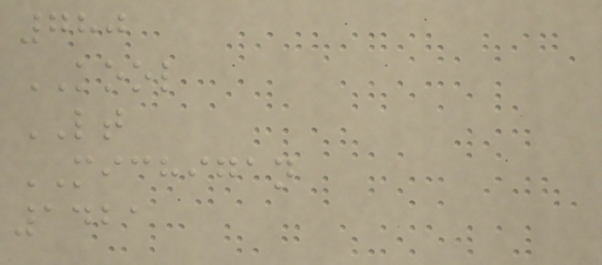780
KOOL
LT
MICHIGAN
1421
